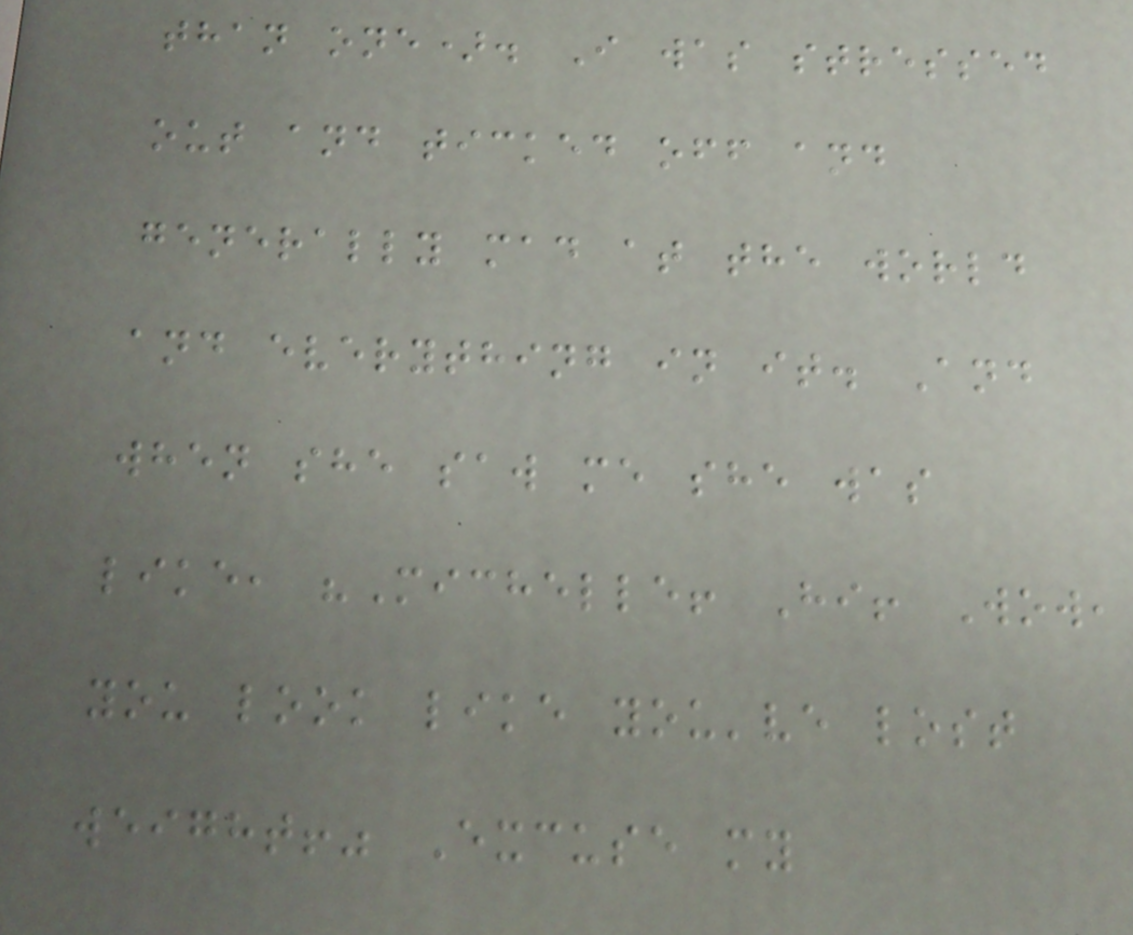than one). I was stressed
out and ticked off and
generally mad at the world
and everything in it. And
when she saw me she was
like, "Michelle! Hi! Wow,
you look like you've lost
weight!" Excuse my
